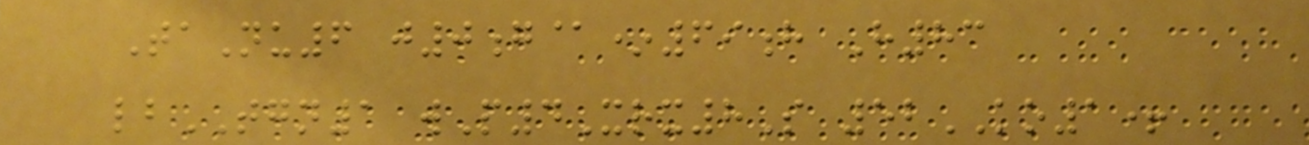TaNu6 j0g@*69h H83
lbTGN1 wP4Xrx8S 52KO1+
